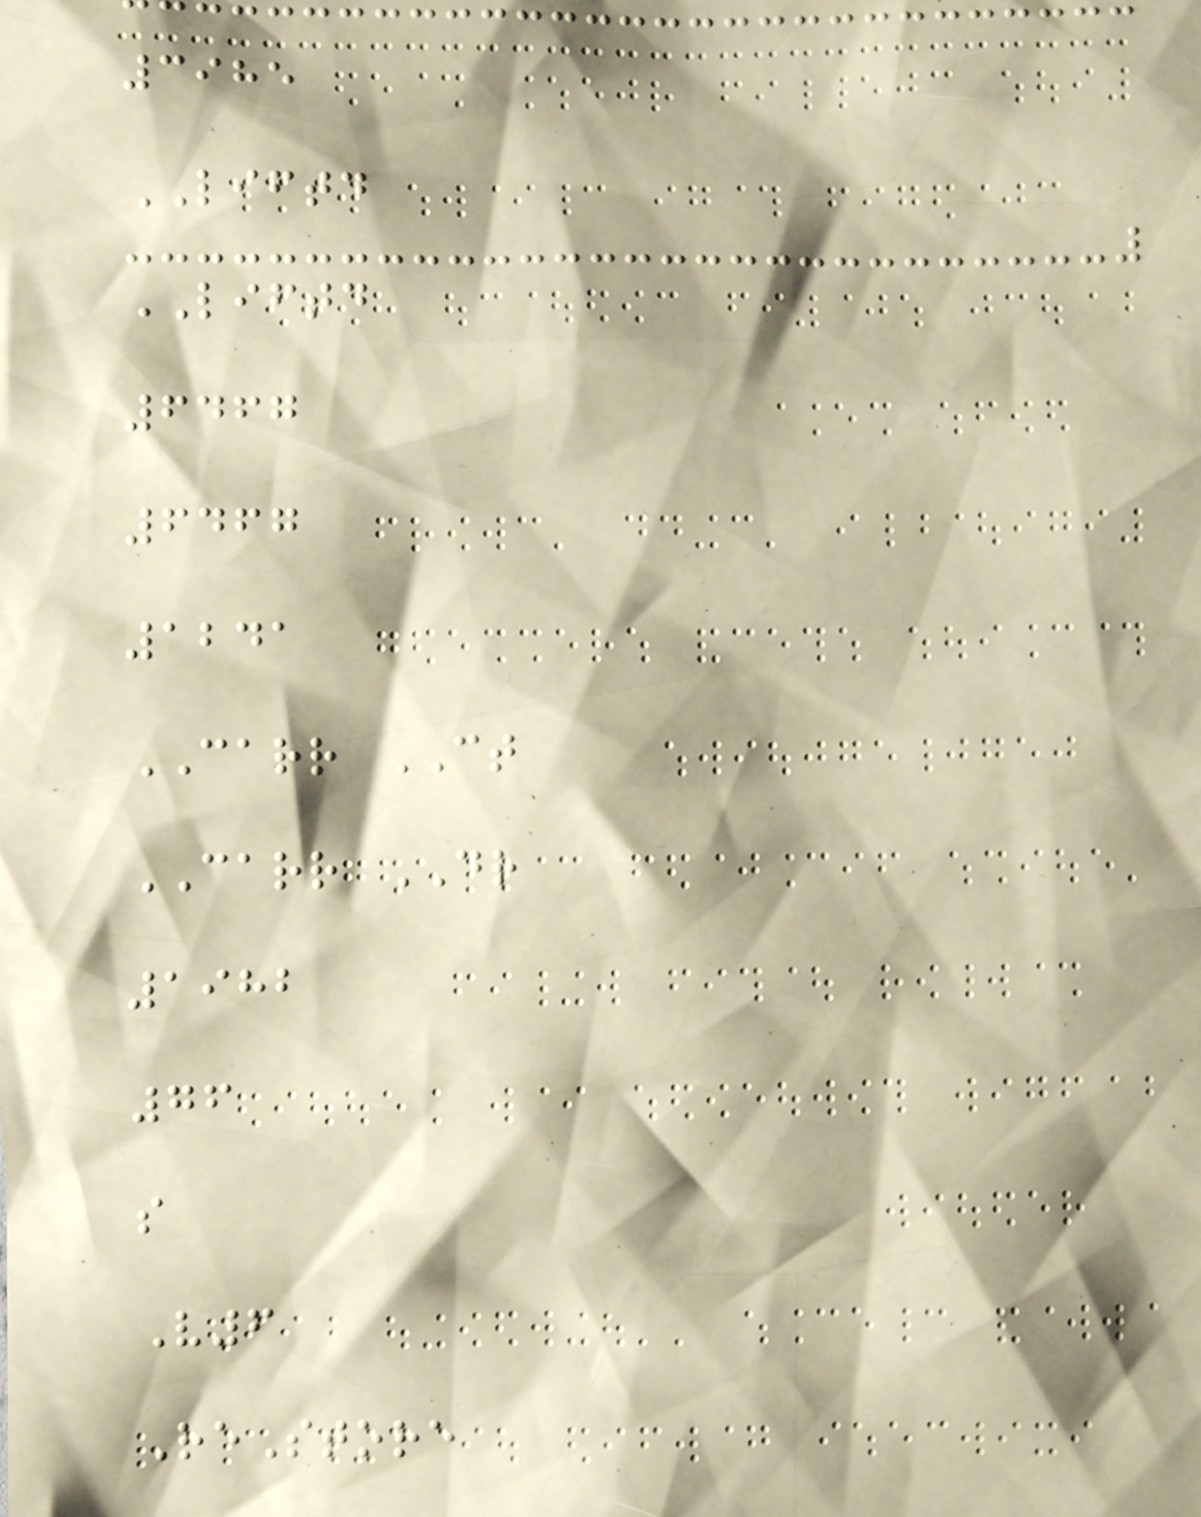3985
LIFTD
LIFTD
6467
6467
1241
CARR CT
CARR DR
1982
76
s
V6
ReStore
